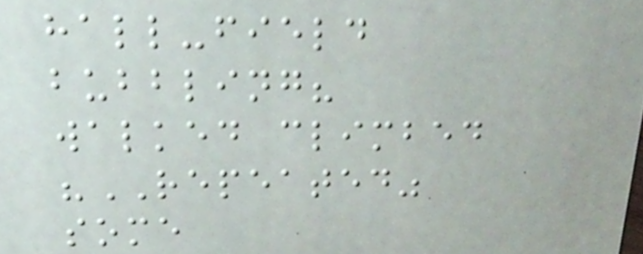hall-field
bubbling?
walked climbed
"REPEATED"
some
